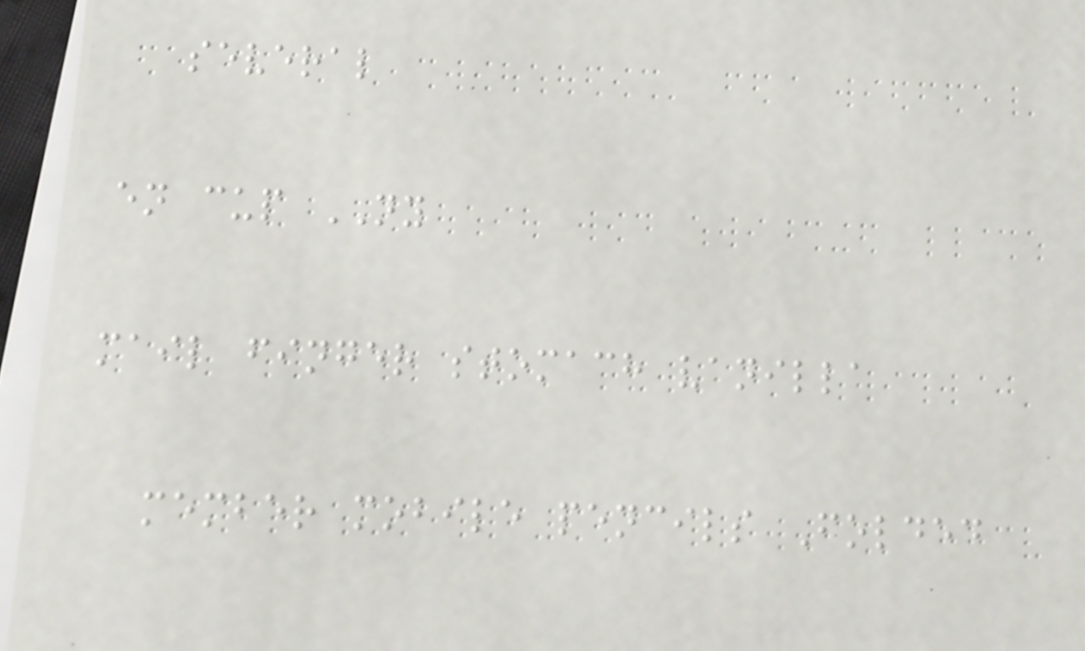several
en cup NY
mail finger stomach vanilla
member mobile pencils Folded
